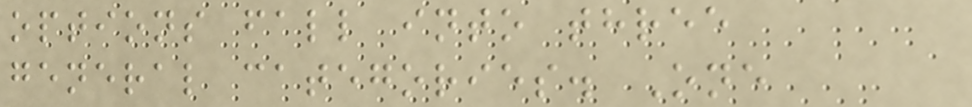options fall into three
general categories. One
